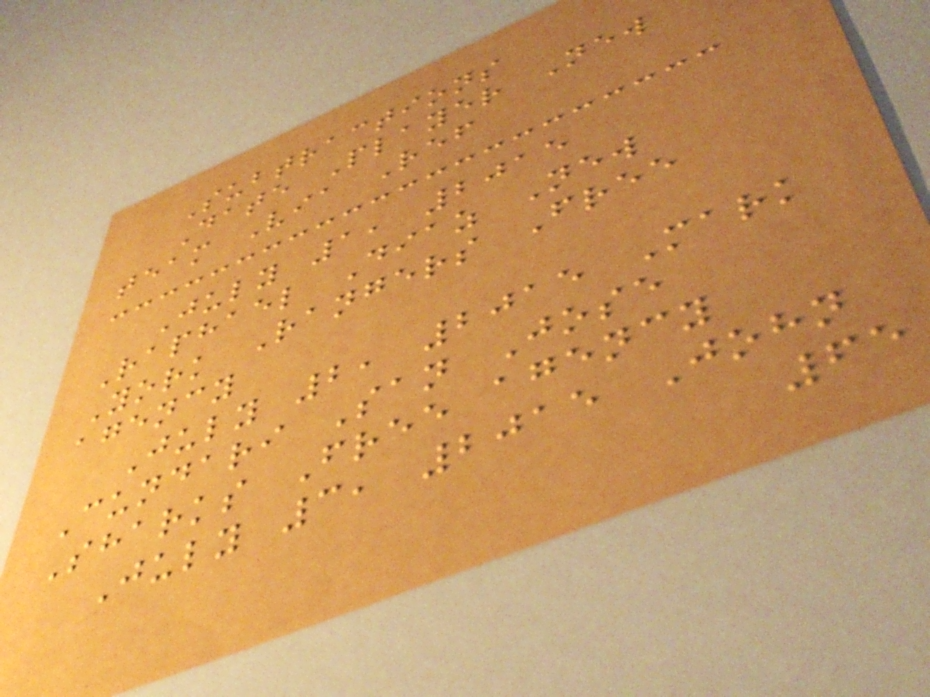Subtractions
Date Player New
team Via Ref
July 1, 2015
Raphael Diaz New
York Rangers Free
agency
July 2, 2015 Mark
Cundari San Jose
Sharks Free agency
July 3, 2015 John
65
